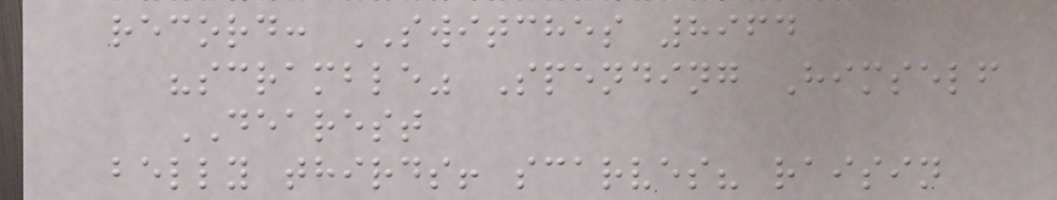record: SWITCHES 8964
"scramble" Spending Himself
DEAREST
belly thirds! scarves? raisin
